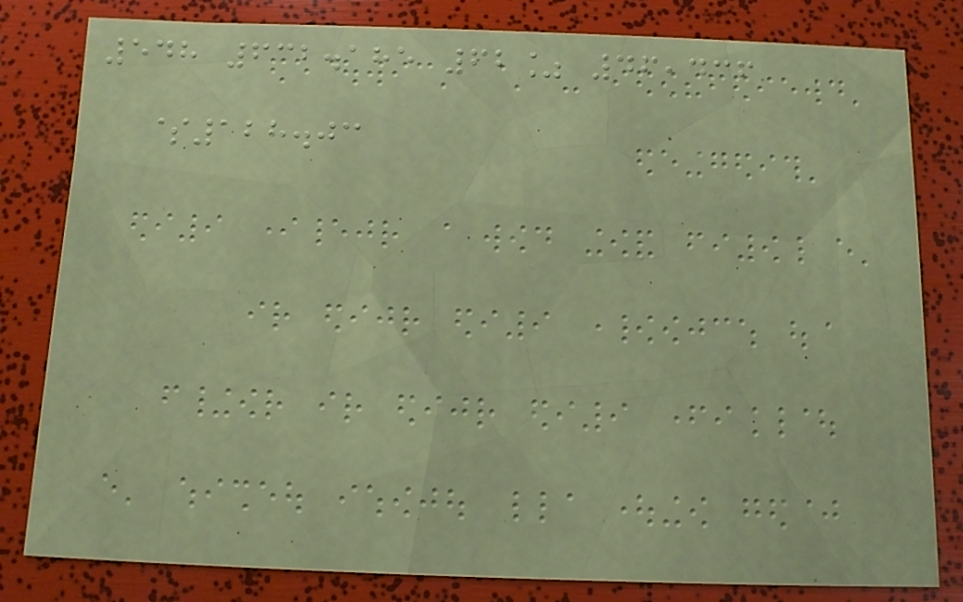548 632.185 62% 46,436
$128.03
